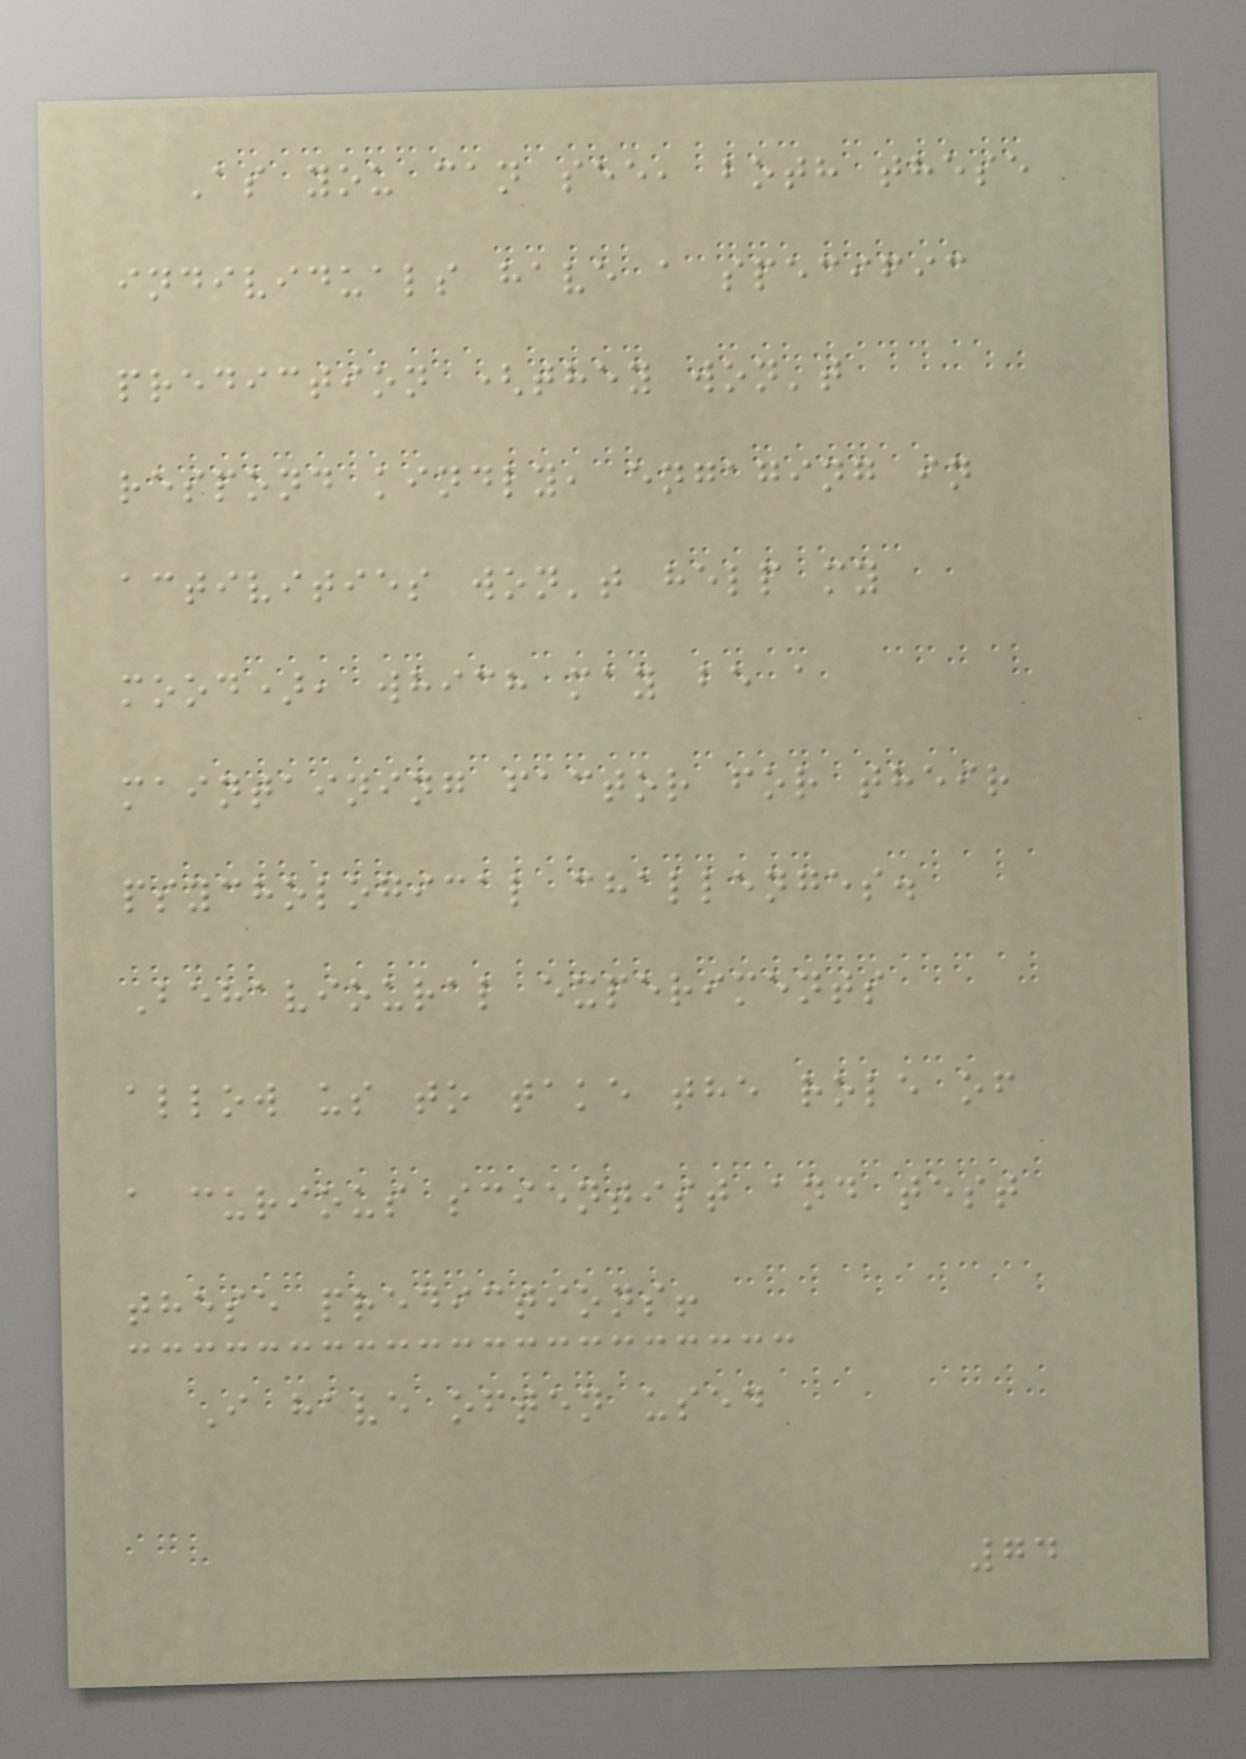As you can see, both these
individuals have a specific
prediction (they won't
respond kindly, engaging in
activities won't help my
mood), which may be a
maintaining factor for their
psychological challenges.
Behavioural experiments
allow us to take the role of
a curious scientist and test
these predictions!
I have often used
74
